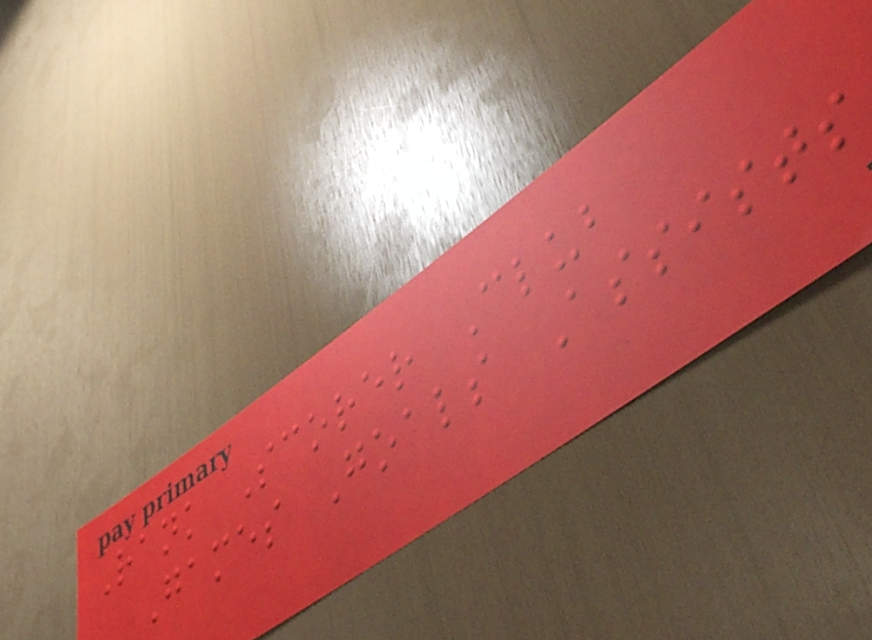Rank Scorer Club
Games Goals Assists
